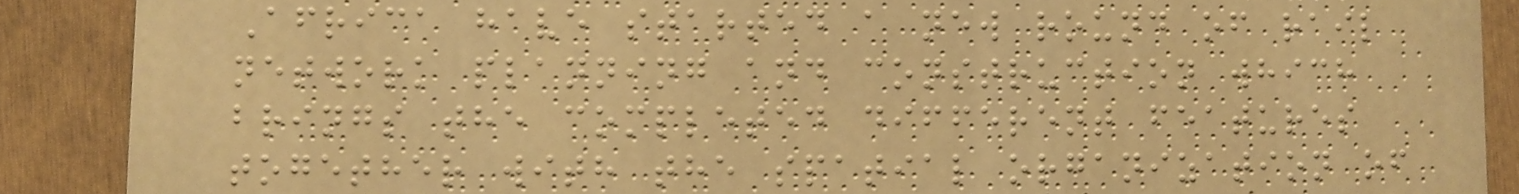Africa have started a new round of rail
network planning and construction which
brings the completed different features
together with the spatial organization of
